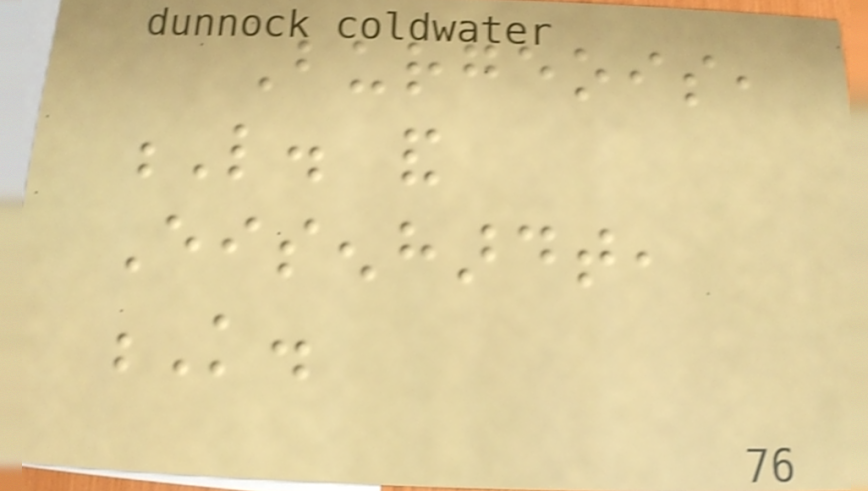Burgeois,
L. and
Eisenhardt,
K.
